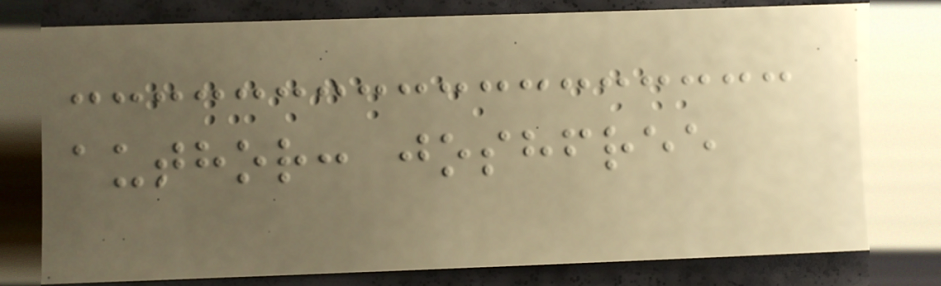author: joshfree
